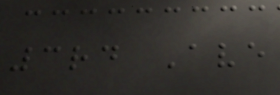3rd Ave
